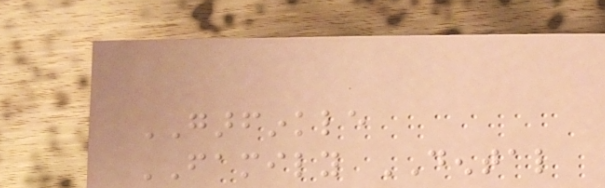GARFINKLE
FAMILY DENTAL
